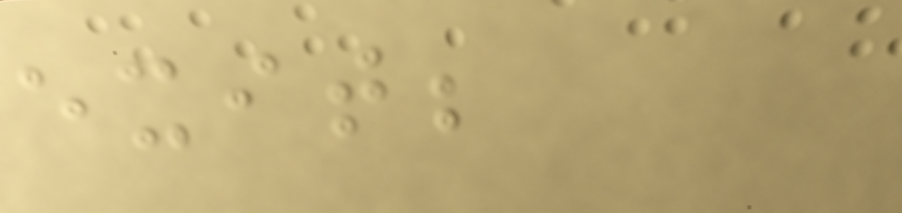exit;
